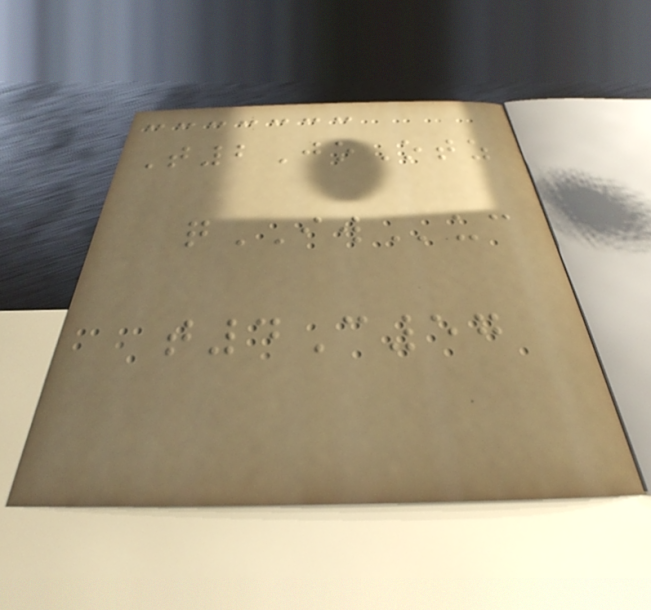T2JoOtz
qIWuc
t4C57
